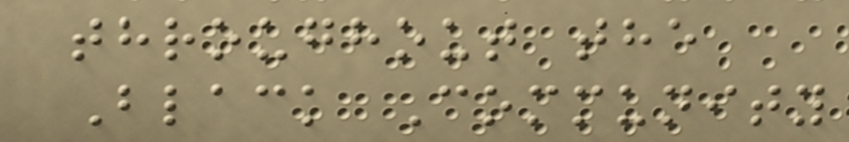throughout the
Black Community
